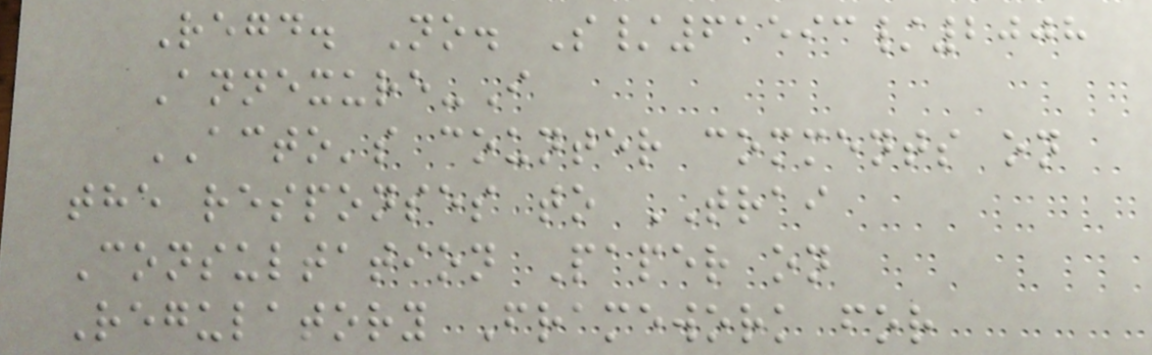Regd. No. S/61593/2008
Annexure-I
ACTO's counter comments on
the responses to TRAI
Consultation Paper on
Regulatory Framework for
